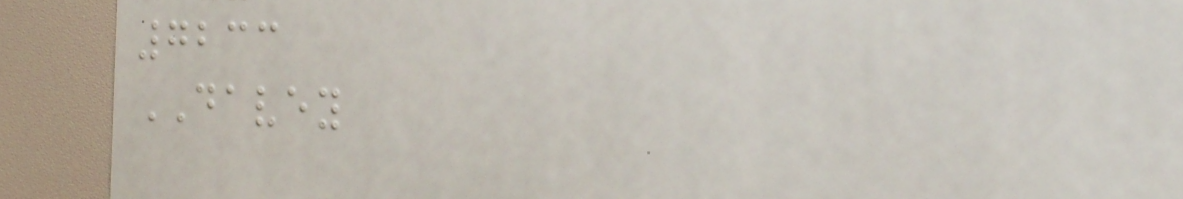7233
DAVEY
